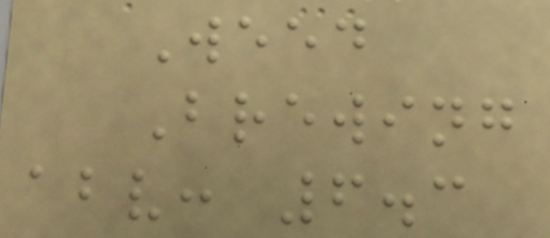Weed
Brewing
abv: 6.3
